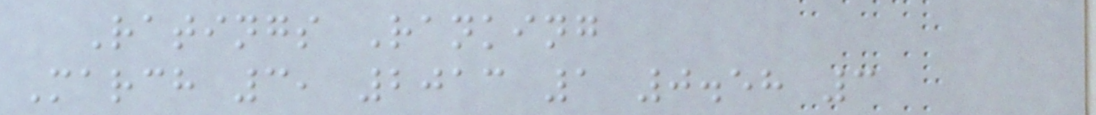Ratings Ranking
March 3, 2013 1 0.58 3
